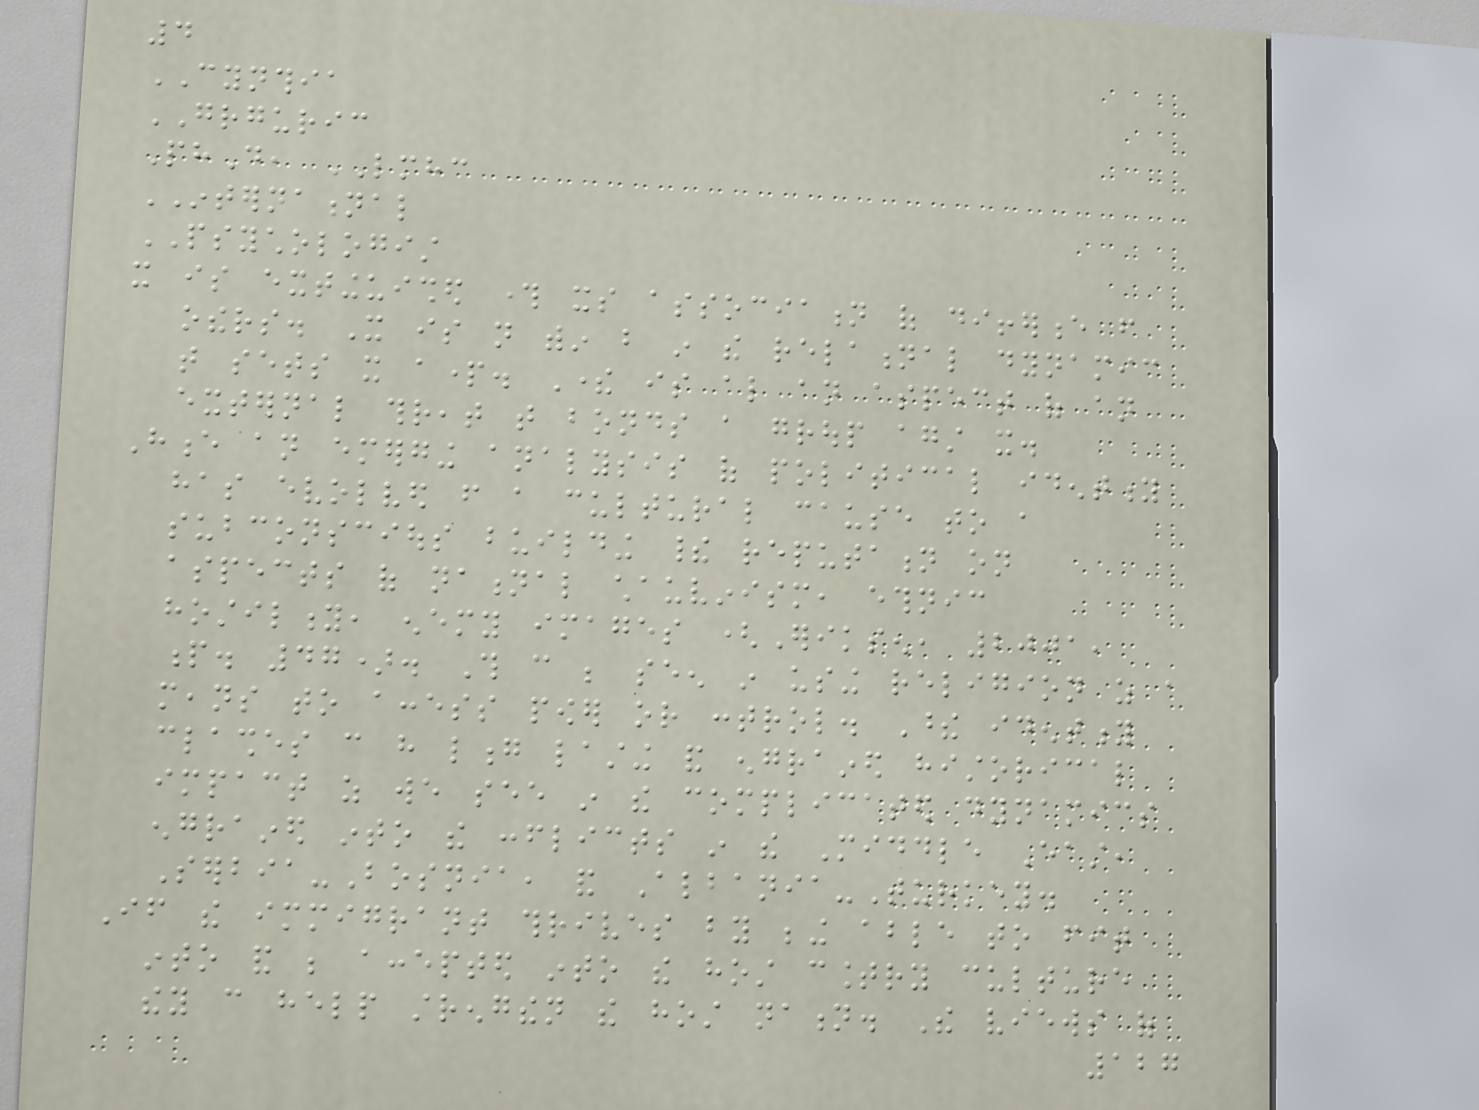4
CYNTHIA
GRGURIC
PhD, LMHC
INTERNATIONAL
PSYCHOLOGIST
it is extinguished through its association of difference from
others. It is not within but in the relational dynamic
that sets it apart. There is also an aspect of an
external threat that bonds a group against it.
Hence an emerging analysis of political identity
has evolved from a cultural cause to a
subconscious building their reputation on
aspects of national chauvinism, ethnic
hostility, enemy images (Eriksen, 2001,
p. 47). This can be seen in using religion as a
means to access power or control. These identity
clashes can have long lasting and engrained historical
impact as we see in the complicated dynamics
engrained into the conflicts in the Middle East,
Serbia-Bosnia, and Albania-Turkey.
If the immigrant thrives by being able to fit
into and be accepted into the host country culture
they can help strengthen the host nation. The views of
127
